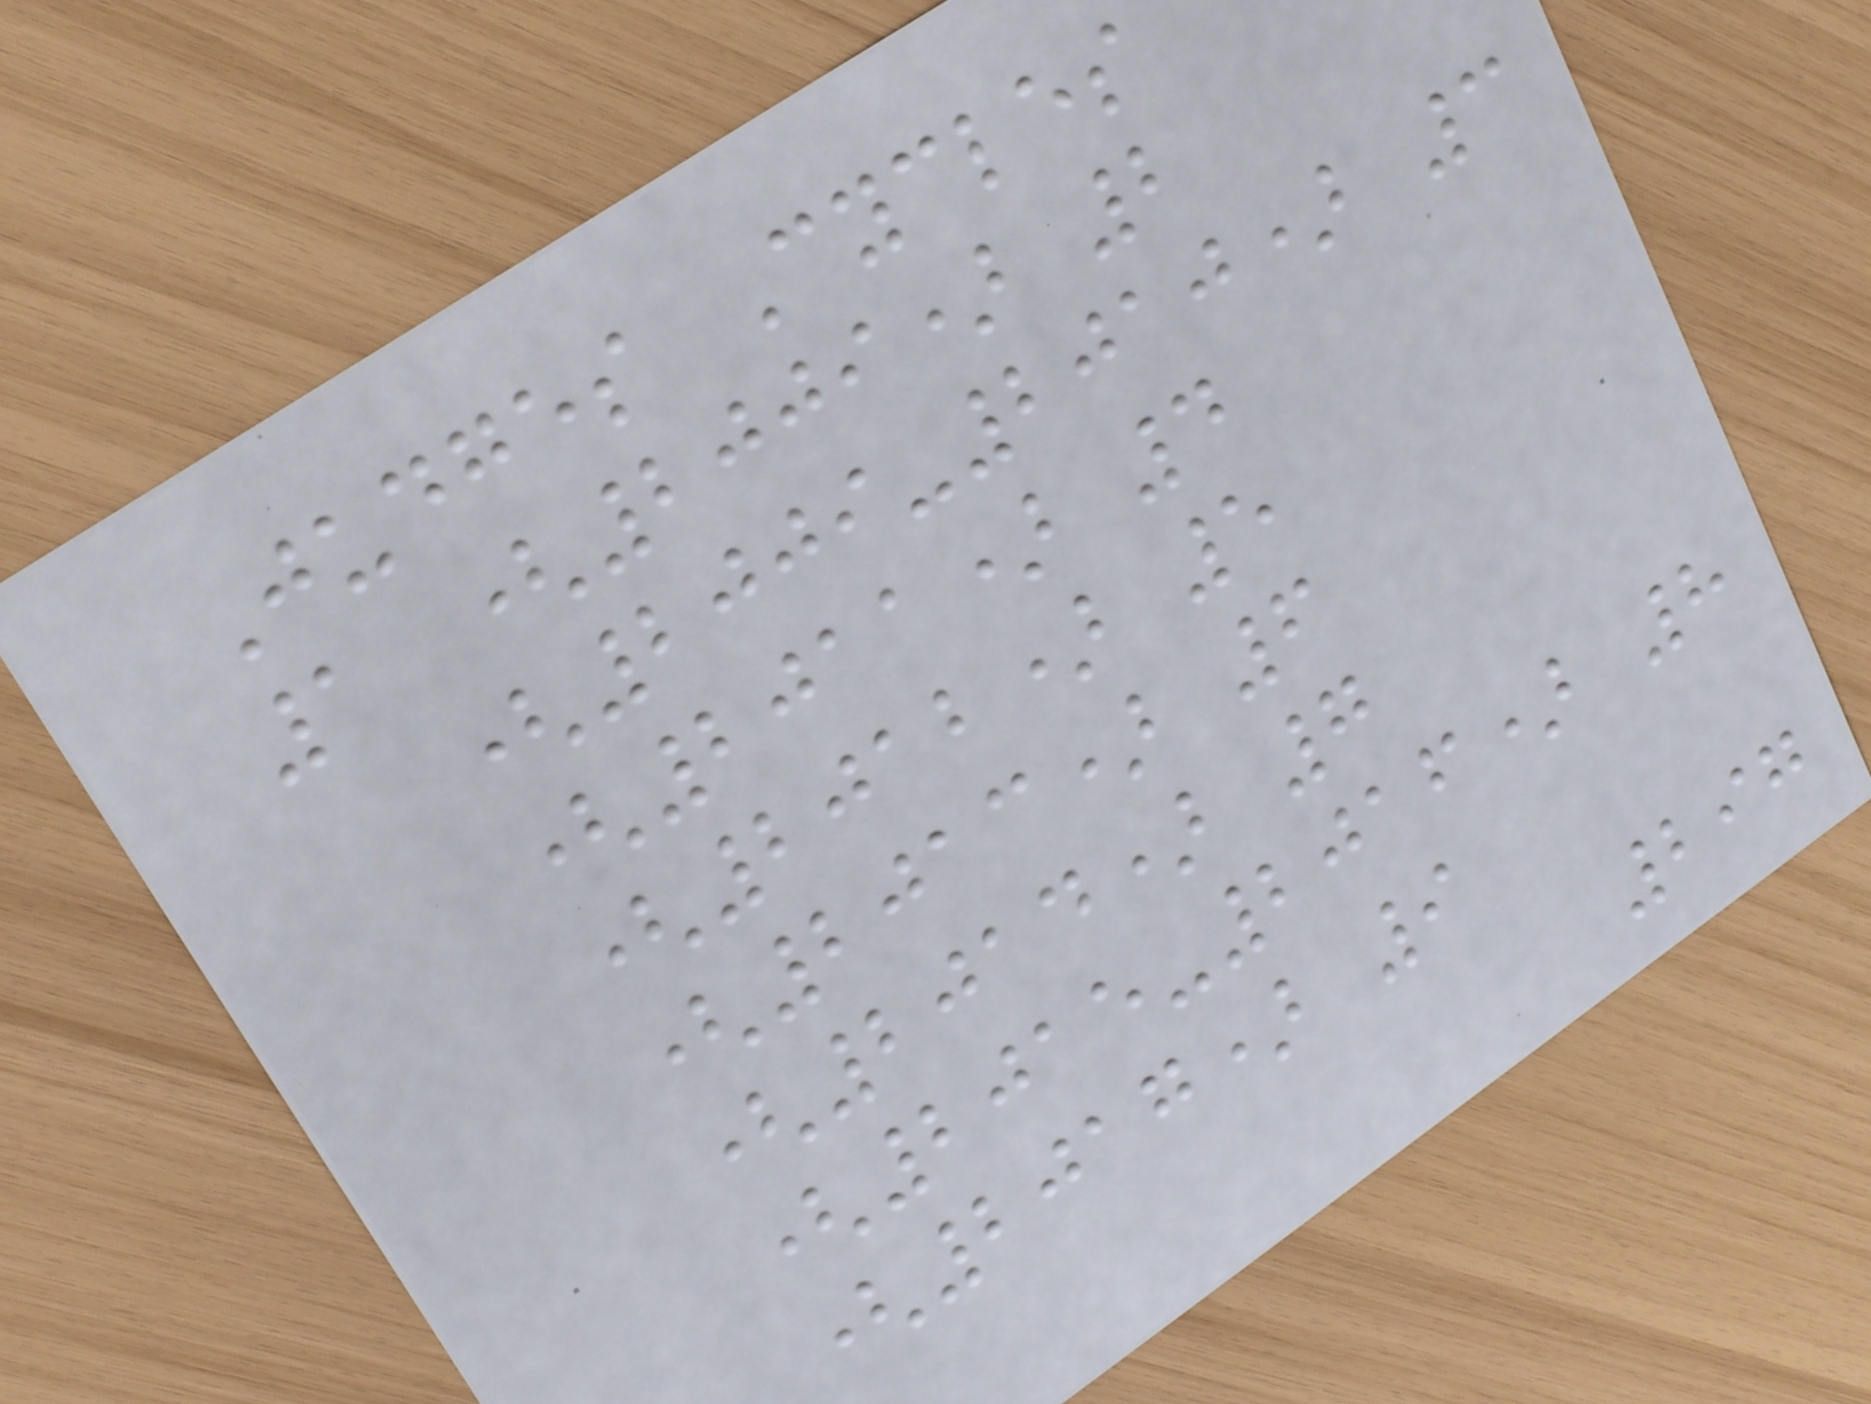Judges Cycles
1 (2009) 2
(2009-2010) 3
(2011) 4
(2012) 5
(2013) 6
(2014) 7
(2015-2016) 8
(2017) 9
297
